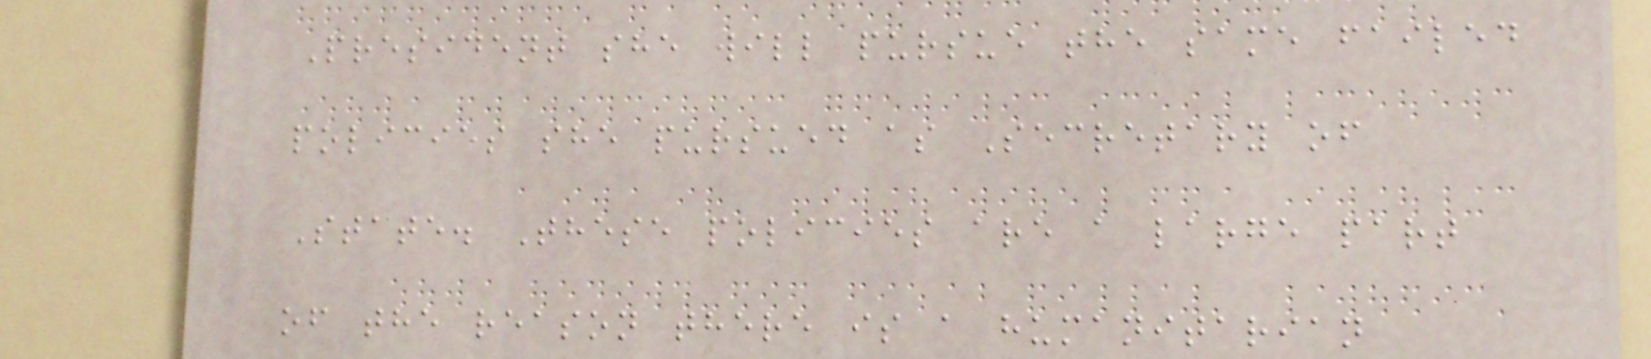President she will pursue the same failed
policies she pursued as Secretary of
State. These policies are a large part
of the reason there is a humanitarian
